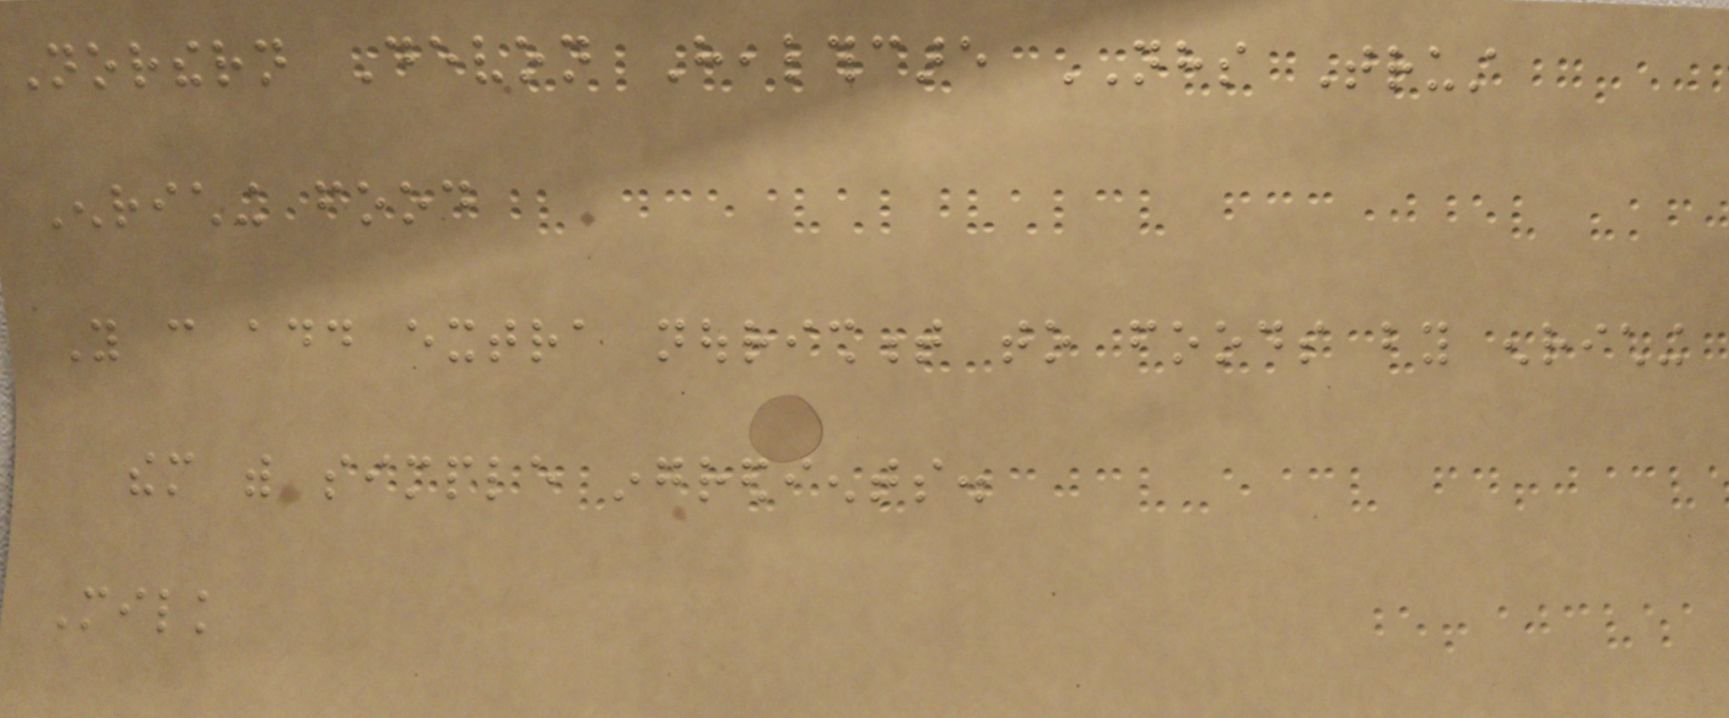Northern Devon Healthcare NHS Trust
Enriching food
You can add extra nourishment to foods by enriching
them with simple ingredients.
Milk
